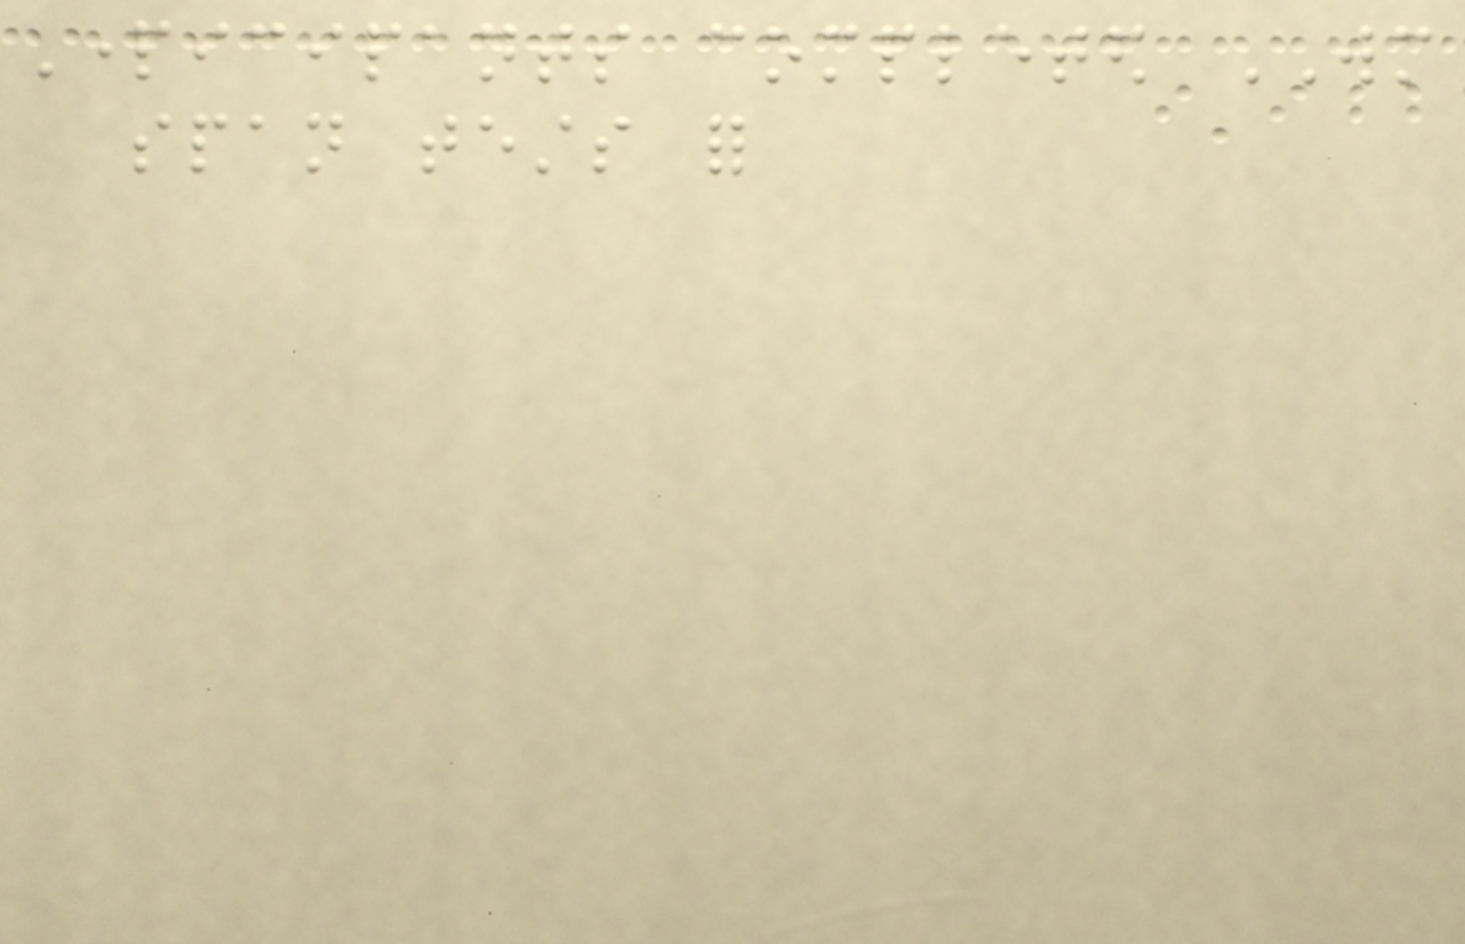Participants completed WM
span tests for
